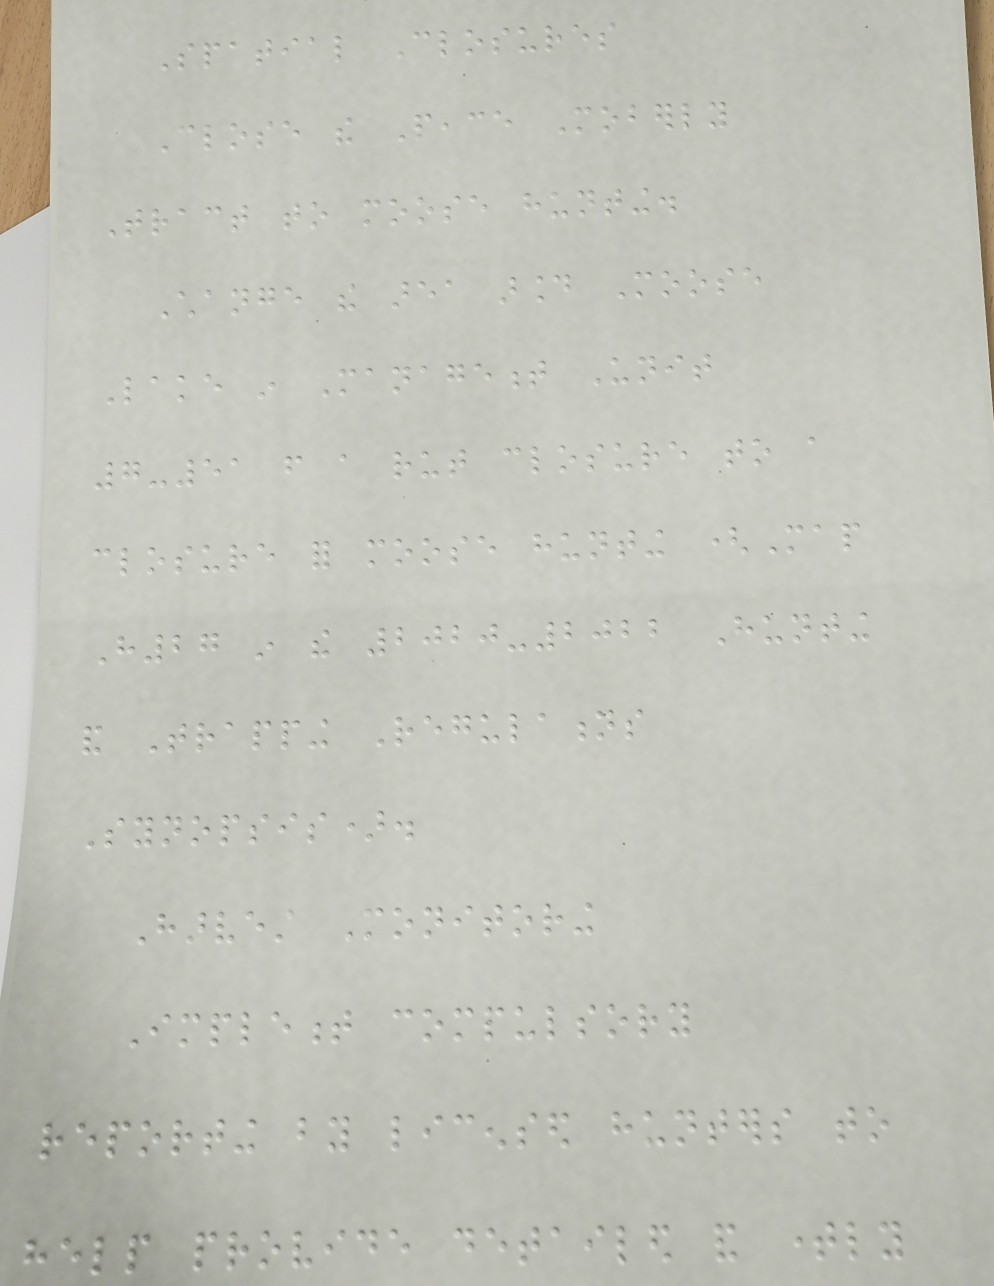Spatial Closures
Close the Peace Moberly
Tract to moose hunting.
Change the area around Moose
Lake in Management Unit
7-51 from a rut closure to a
closure for moose hunting (Map
H27 in the 2020-2022 Hunting
and Trapping Regulations
Synopsis).
Harvest Monitoring
Implement compulsory
reporting by licensed hunters to
help provide detailed and timely
